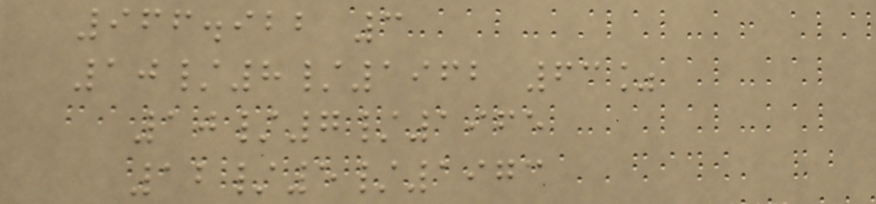966.922 3
10/8/1962 63%
10/7/1965
12/5/1973
